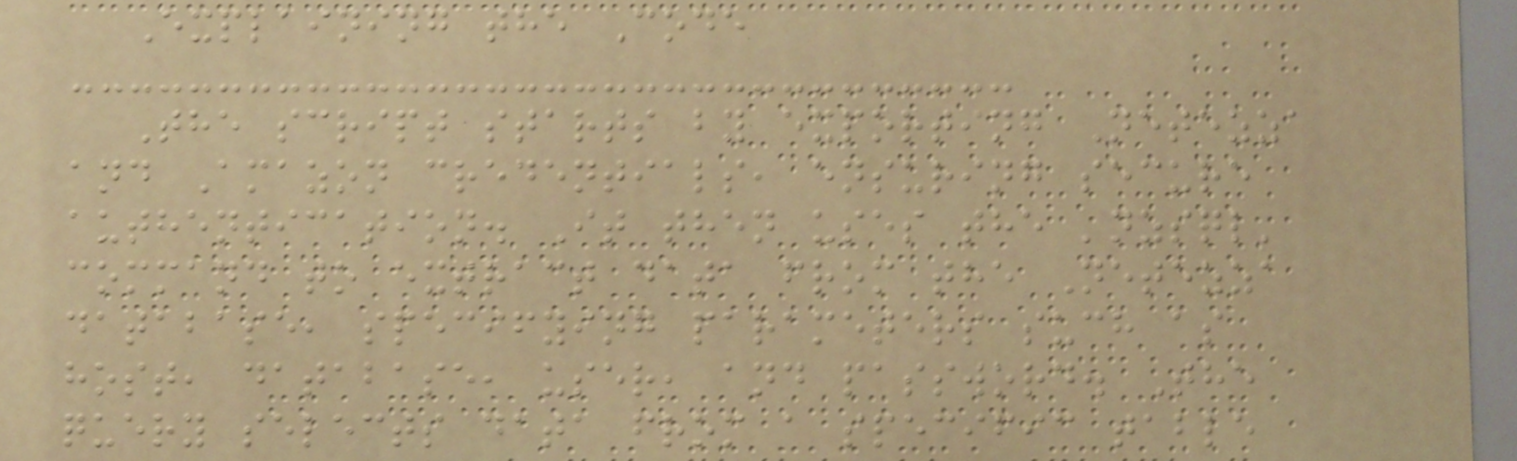Explaining the Code
The script starts by exporting Netezza
and Amazon credentials, ensuring secure
authentication. It then uses the 'nzsql'
command to extract data from the Netezza
database, specifying parameters such as
host, database, user, and password. The
query selects data from a specific table
